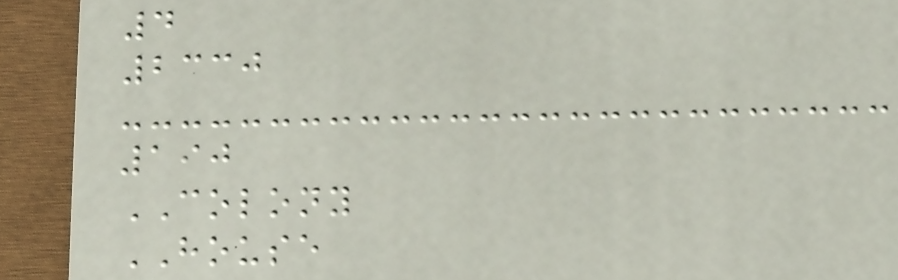4
2330
190
COLONY
HOUSE
